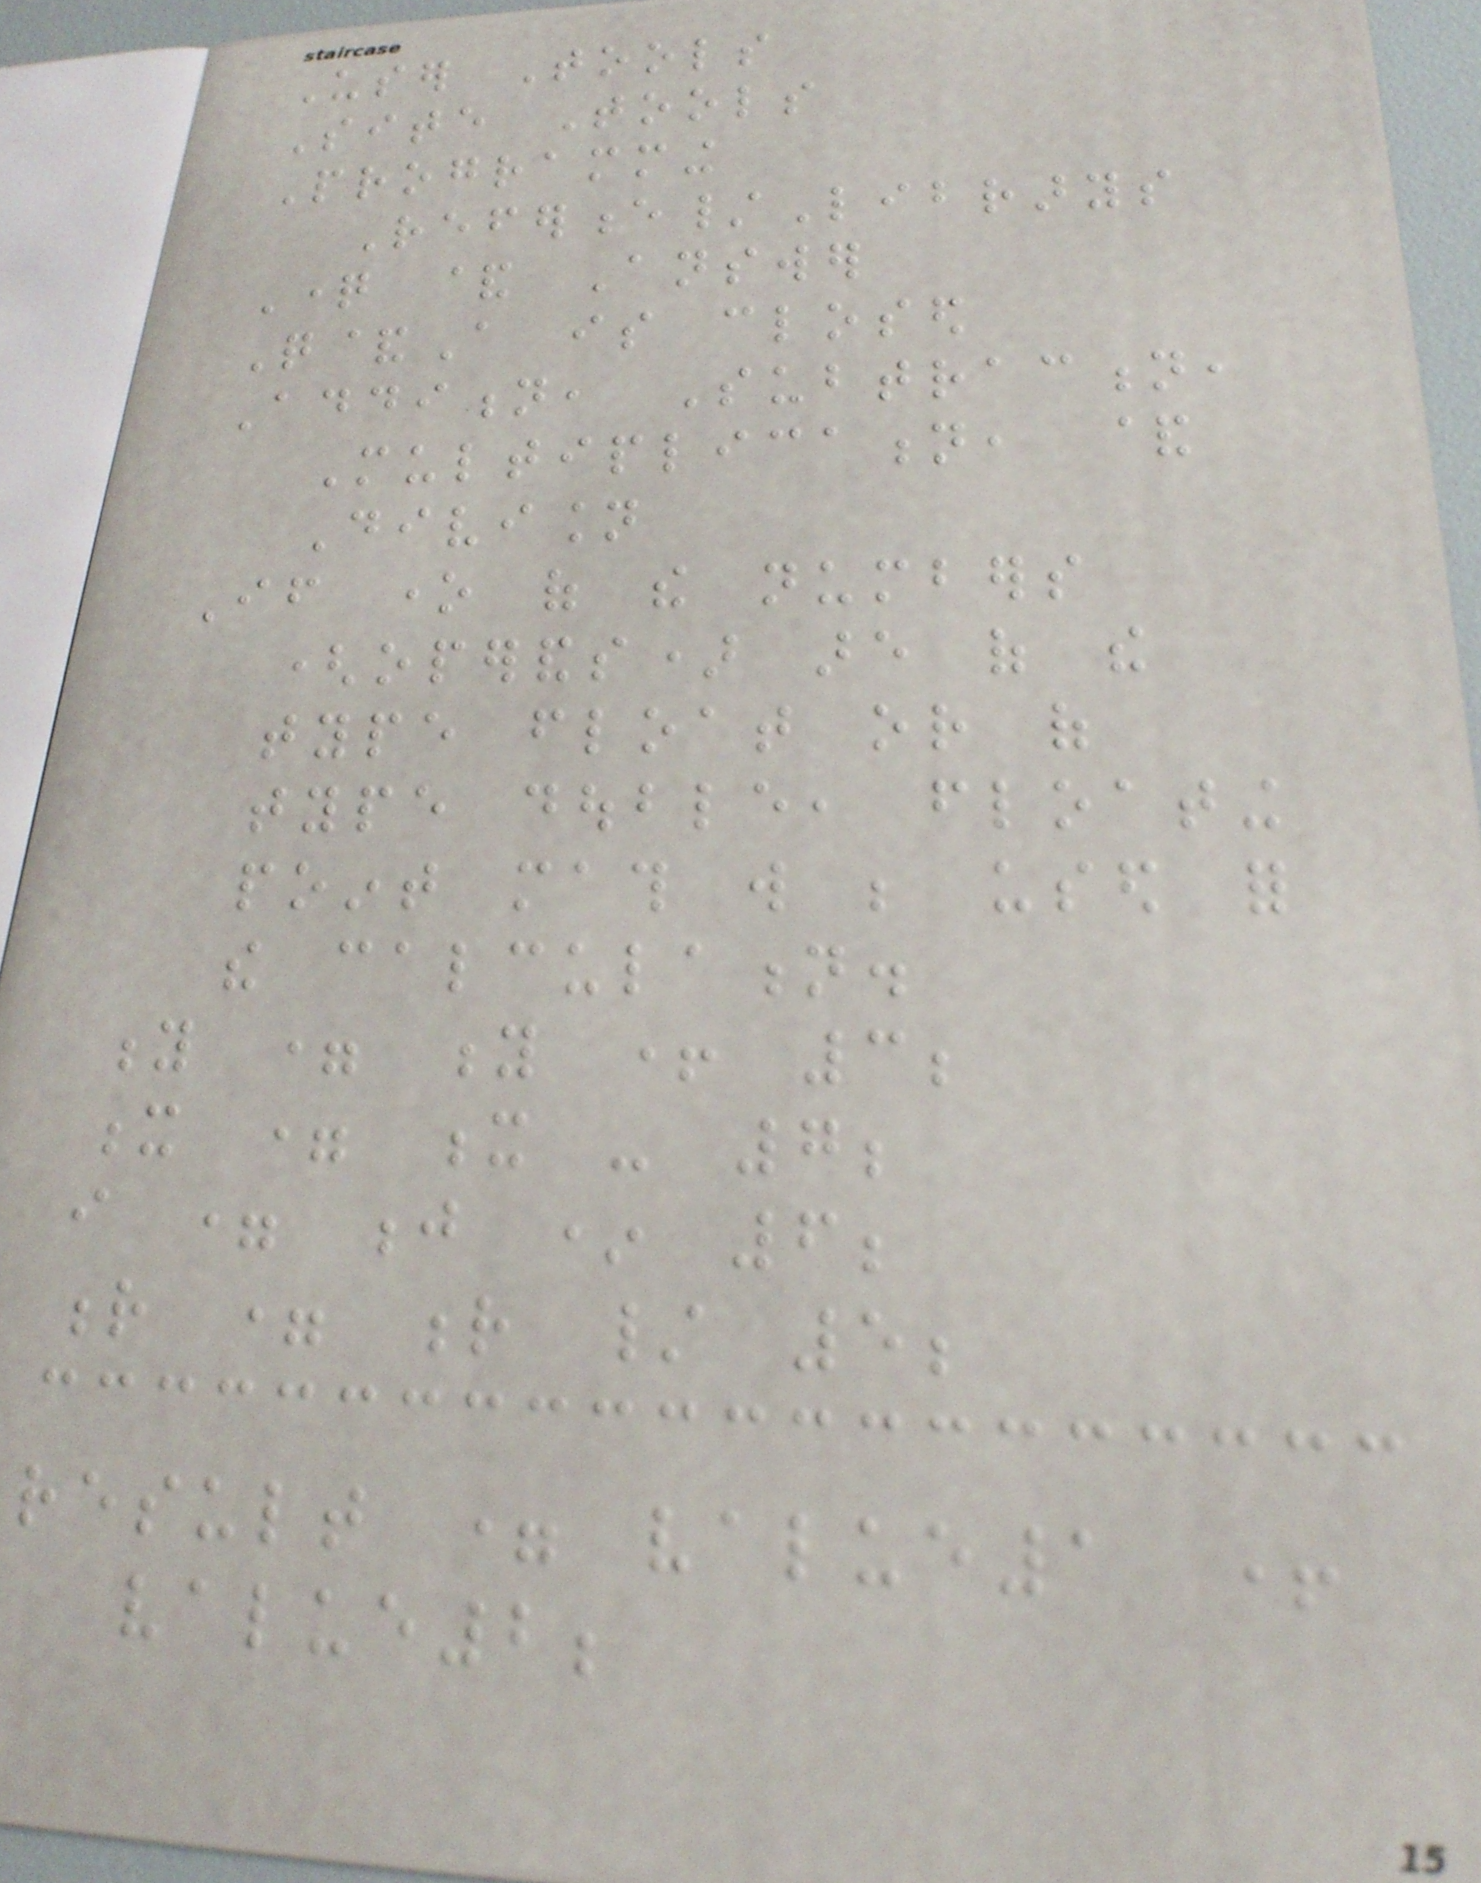User Tools
Site Tools
Programming
Reference/Librarys
Question & Answer
Q&A is closed
Addition, Subtraction,
Multiplication, &
Division
If one of the numbers
(operands) are of the
type float or of
type double, floating
point math will be used for
the calculation.
y = y + 3;
x = x - 7;
i = j * 6;
r = r / 5;
result = value1 +
value2;
